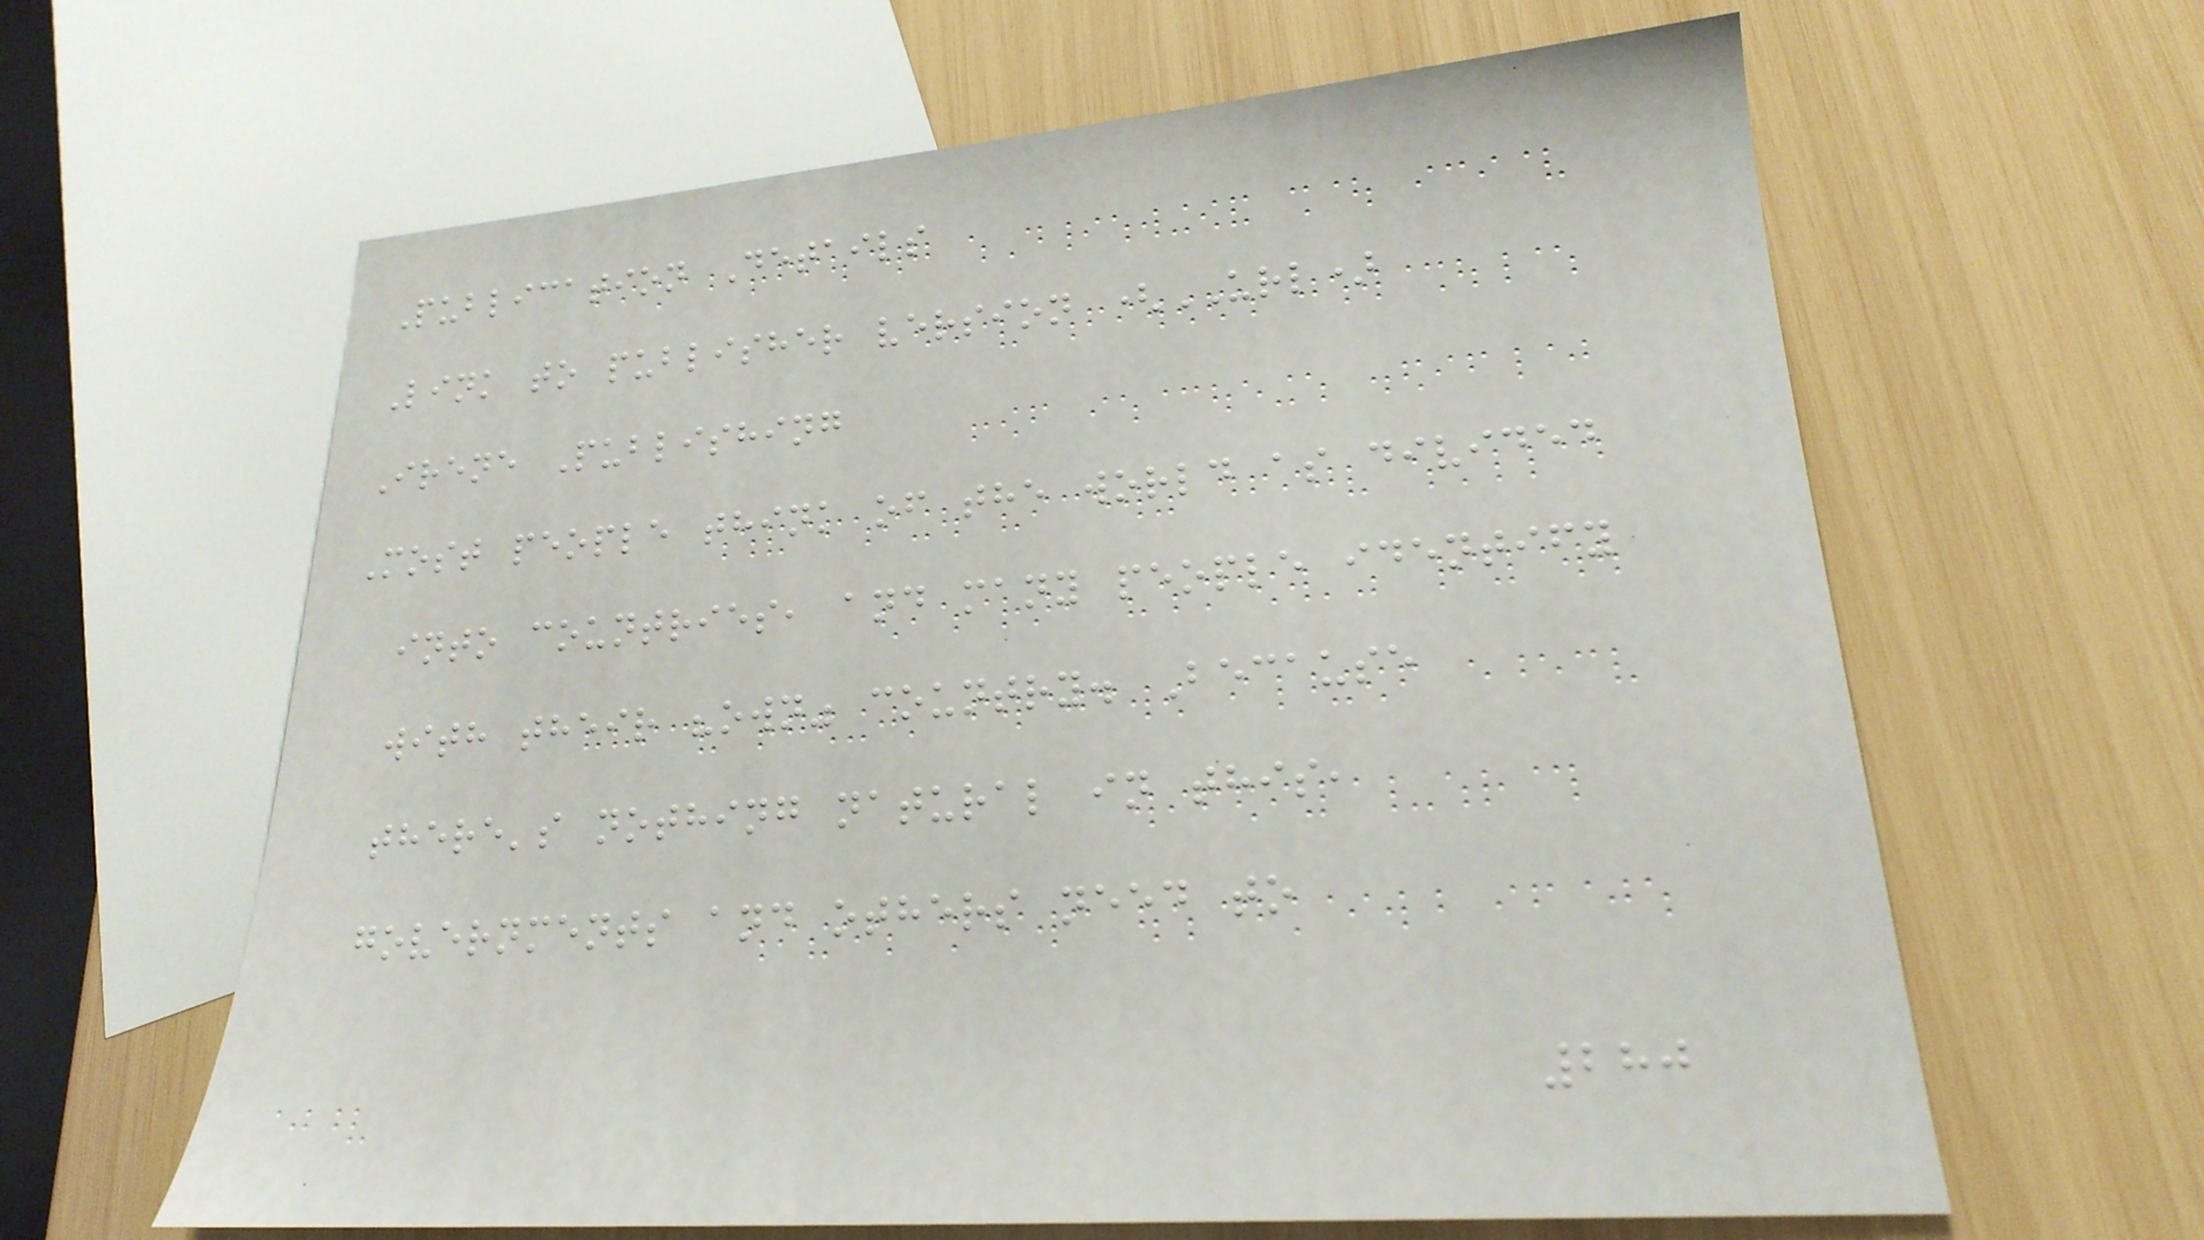Publication Details
Link to publisher version (URL)
Irene Publishing
Most people think of the world as divided
into countries, and many people identify
with their "own" country. Because
there's nothing natural in this,
governments and others need to
280
